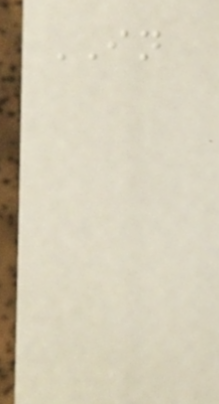IN
